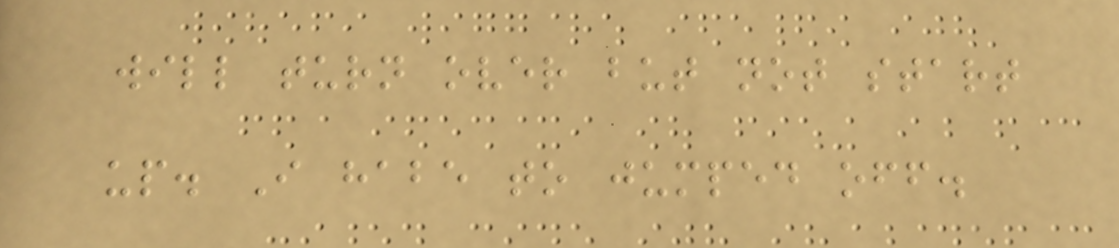will turn over but not start
up. I habe to jumped off.
